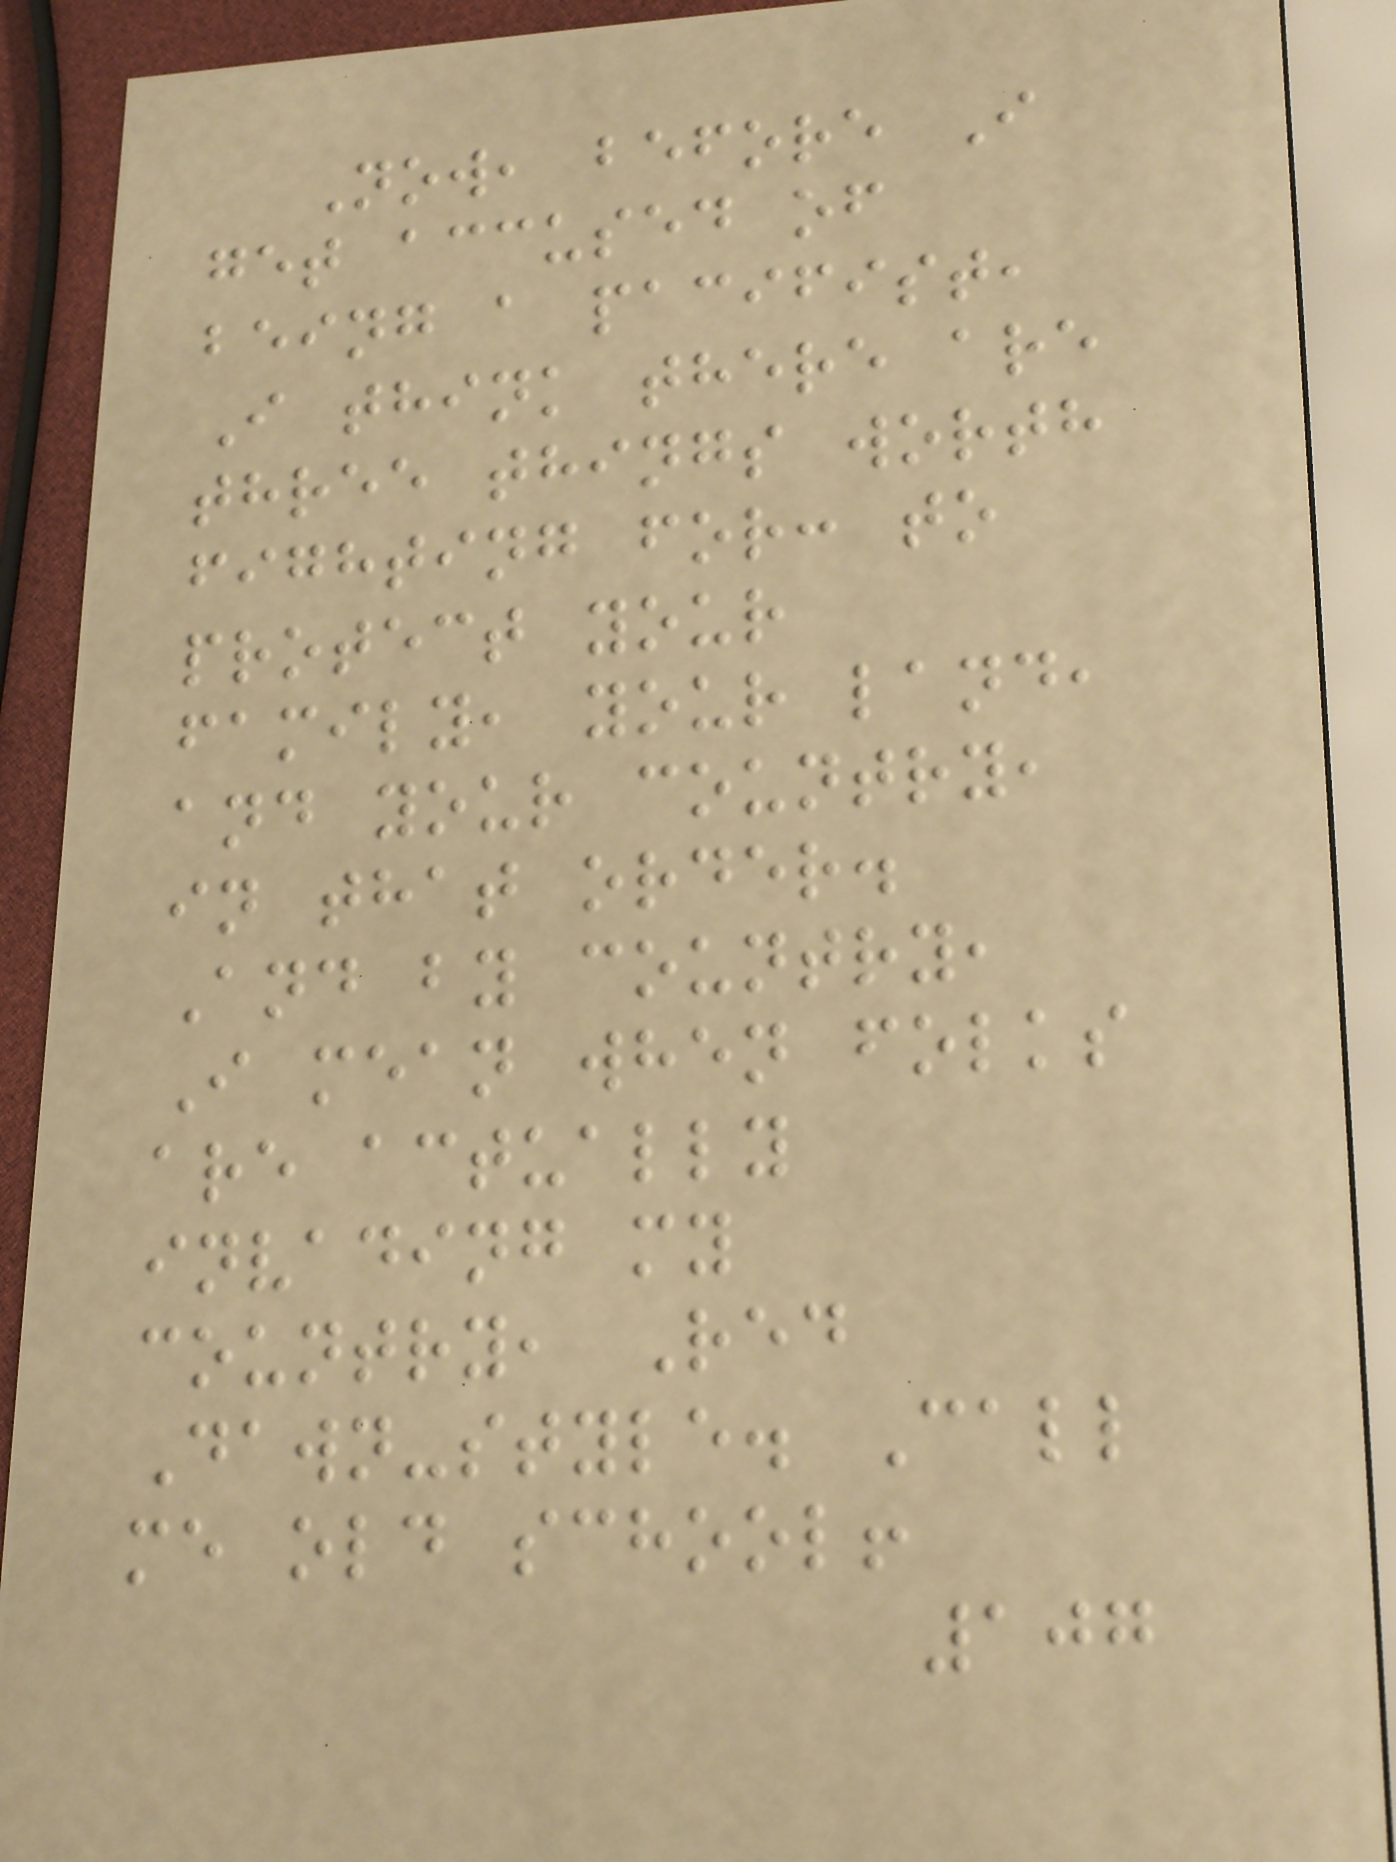Now, before I
get accused of
being a pacifist,
I think there are
three things worth
fighting for: to
protect your
family, your land,
and your country,
in that order.
And by country,
I mean when folks
are actually
invading my
country, Red
Dawn-style. Call
me old school!
107
